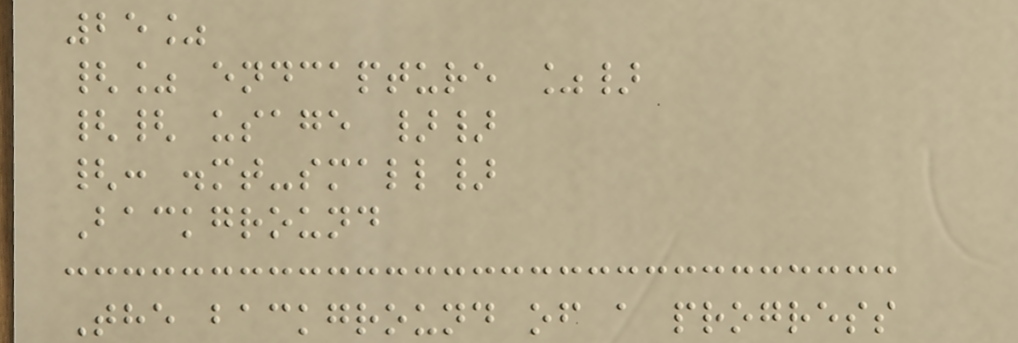25%
{% endcapture %}
{{ usage }}
{: .mt-small}
Background
The background of a progress
